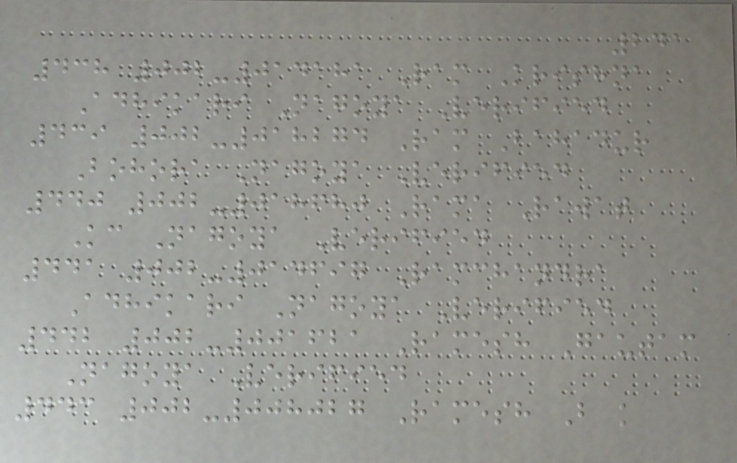241
438 002-014181 Ram Krishna
Adhikari Nagoya Verified
439 002-018274 Ram Bahadur
Bohora Nagoya Verified
440 002-018680 Rama Rawat
Kc Nagoya Verified
441 002-014697 Ramchandra
Adhikari Nagoya Verified
442 002-001621 Ramesh Gautam
Nagoya Verified
443 002-008027 Ramesh B k
